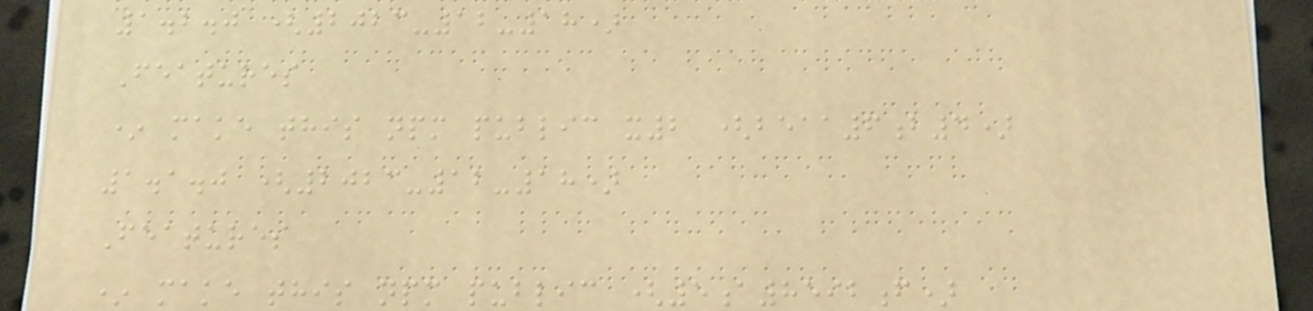1.2.0 (2023-12-18)
Features
* make this npm public x2 (beaa6b4)
1.1.0 (2023-12-18)
Features
* make this npm public (5a8592f)
